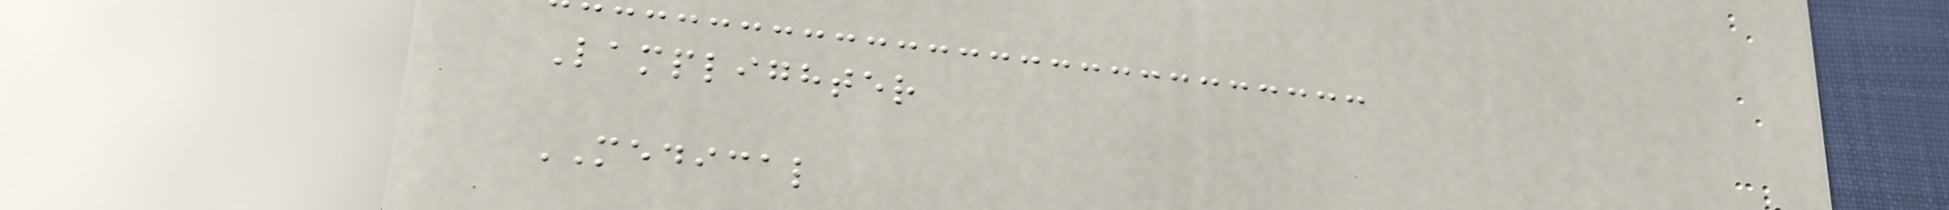Lamplighter
MEDICAL
